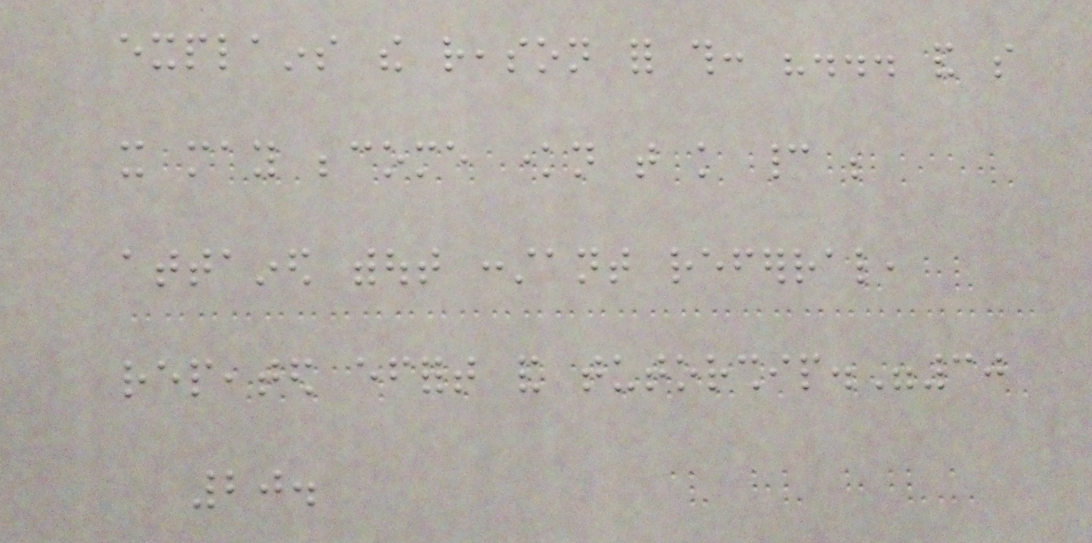explains the reason for this: "... and so
it may become known that knowledge cannot be
attained without constant referral,
repeated effort and tutorship."30
20.
